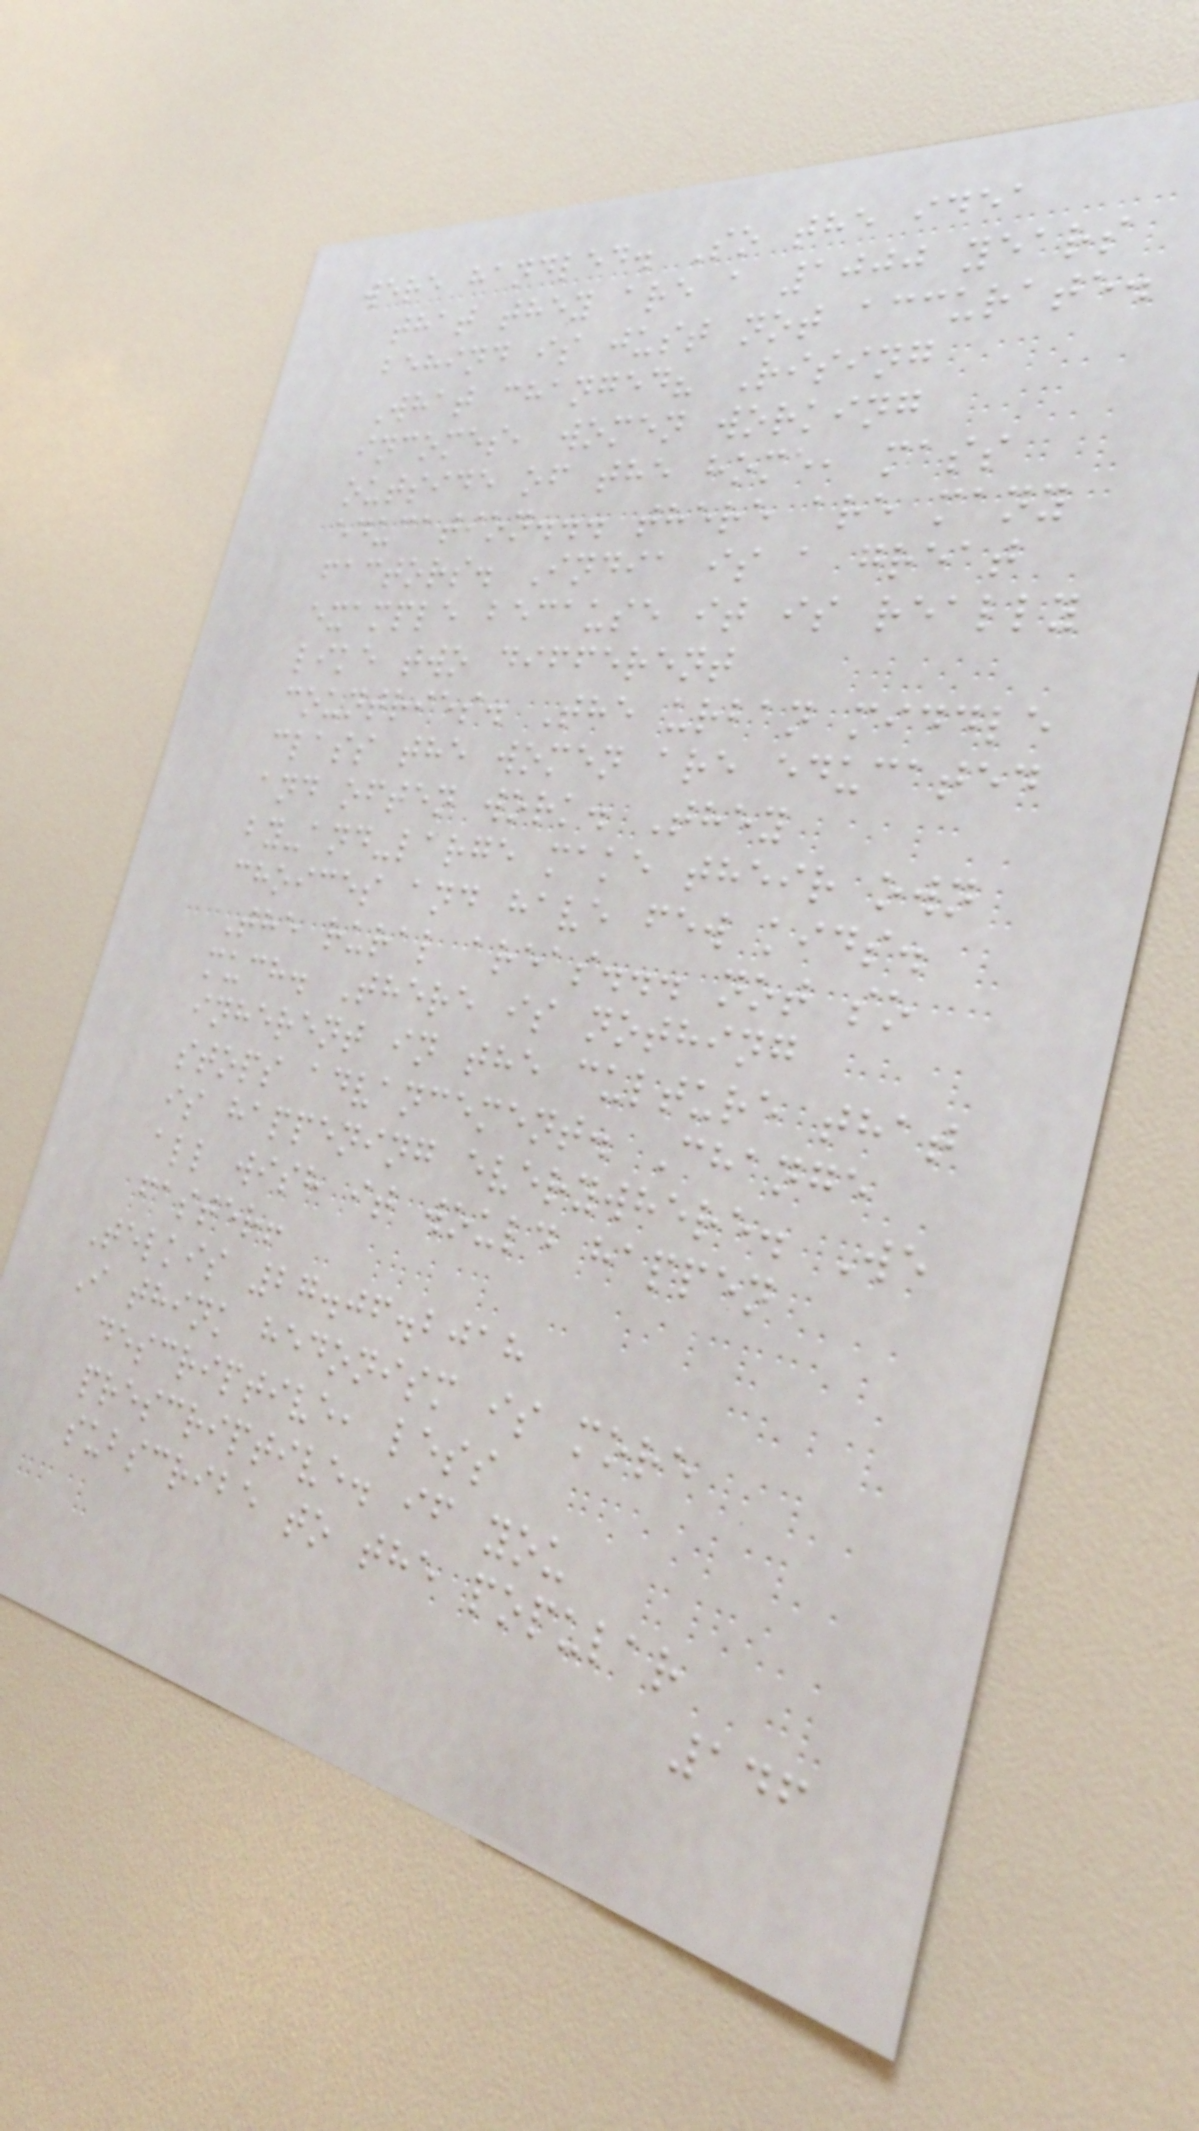were handled. So the idea
that they are a 1000 years
behind is just not accurate.
What changed? Rising
incomes, women working
outside of the home, mass
education... there are many
factors. India is a great
example because it is really
like two different
countries. The urban middle
class the women are educated
and often work. They
by-and-large make their own
choices and have few kids.
The rural areas... not so
much. There is nothing
inherent in the culture that
stops advancement. Change
is happening everywhere. We
all wish it would happen
faster!
Telkis 27.06.2018
I think hedonism is more
descriptive, less
prescriptive. if you
subscribe to the popular
146
